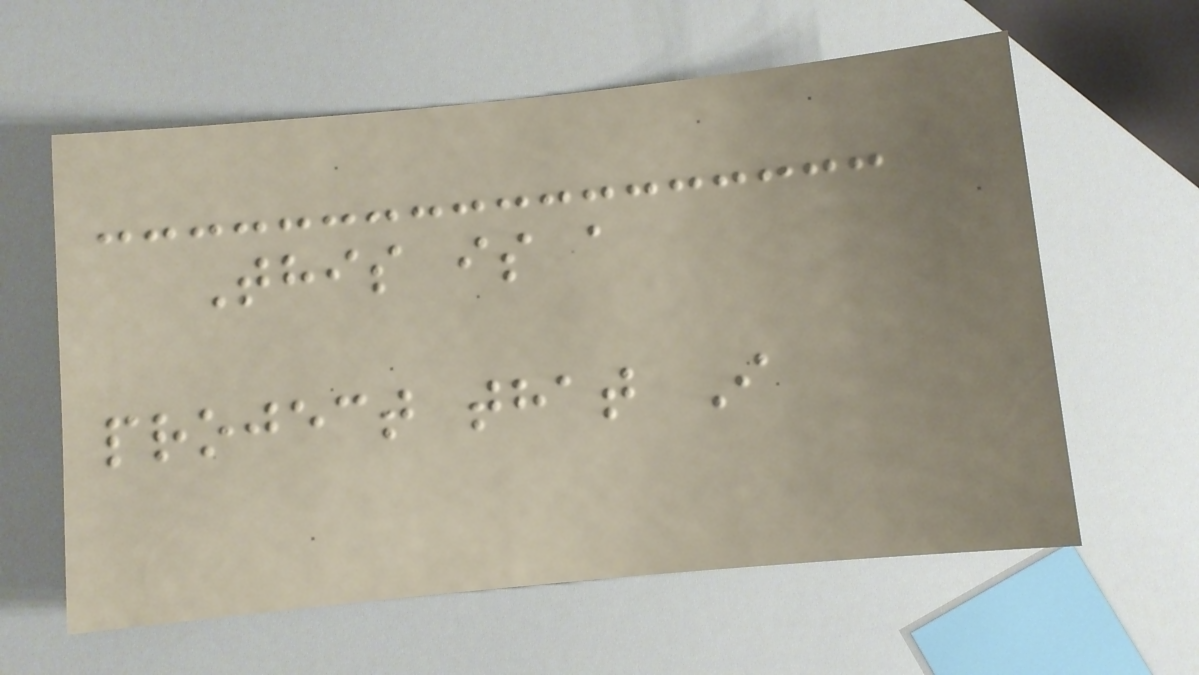This is a
project that I
